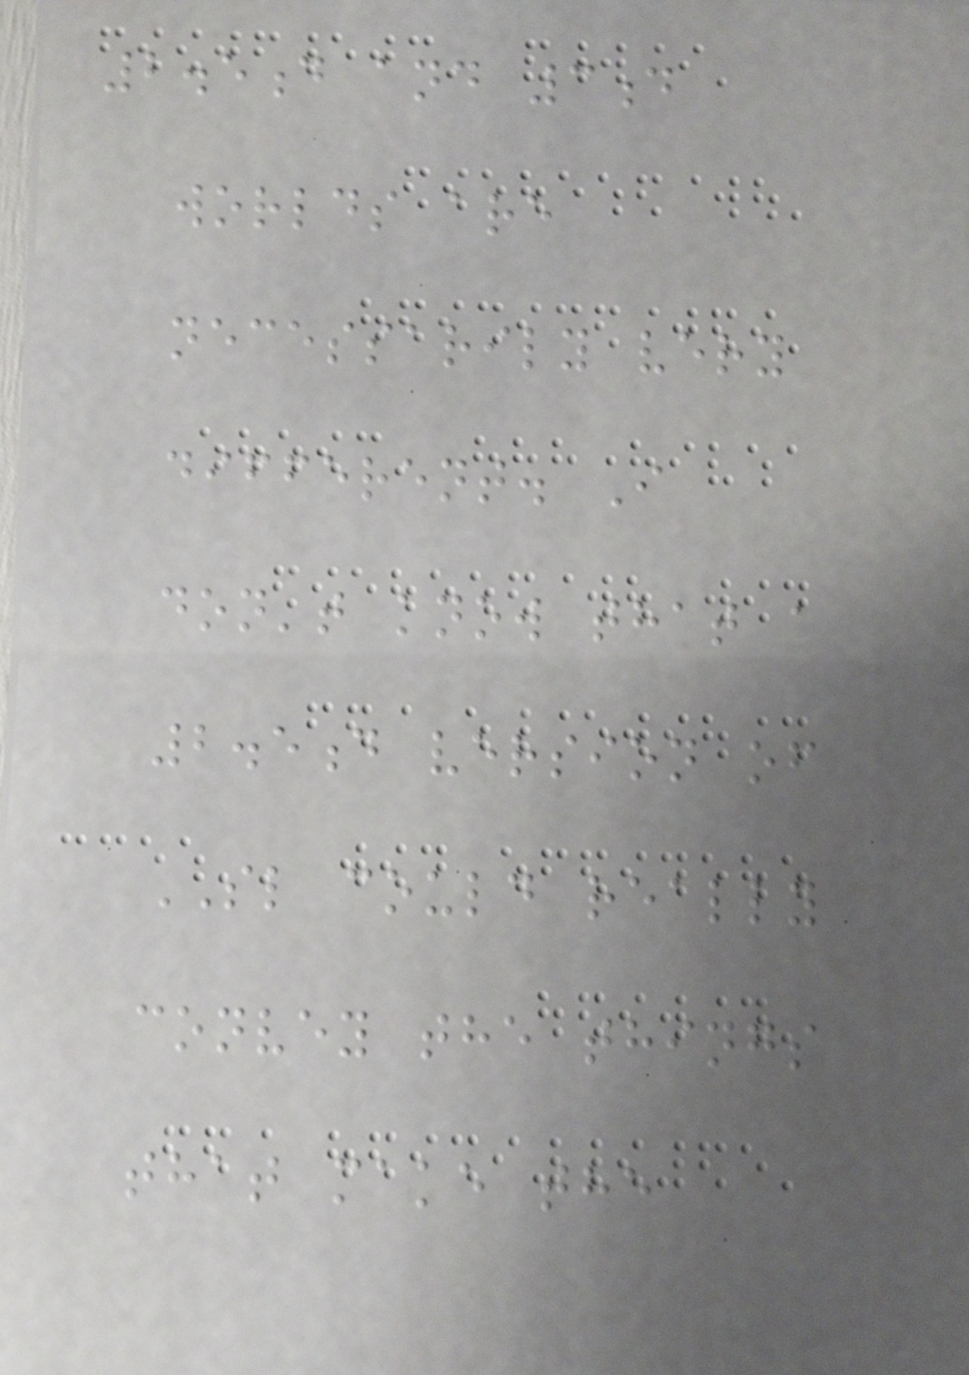2.5d and 3d
worlds are
necessarily very
different. I
don't know that a
2.5d version of
SL could really
convey the things
that make the
